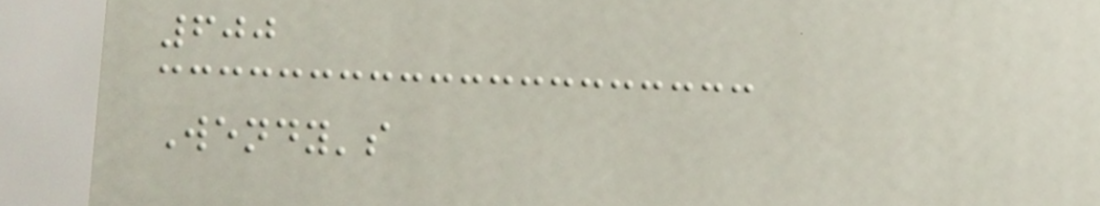600
Wendy's
